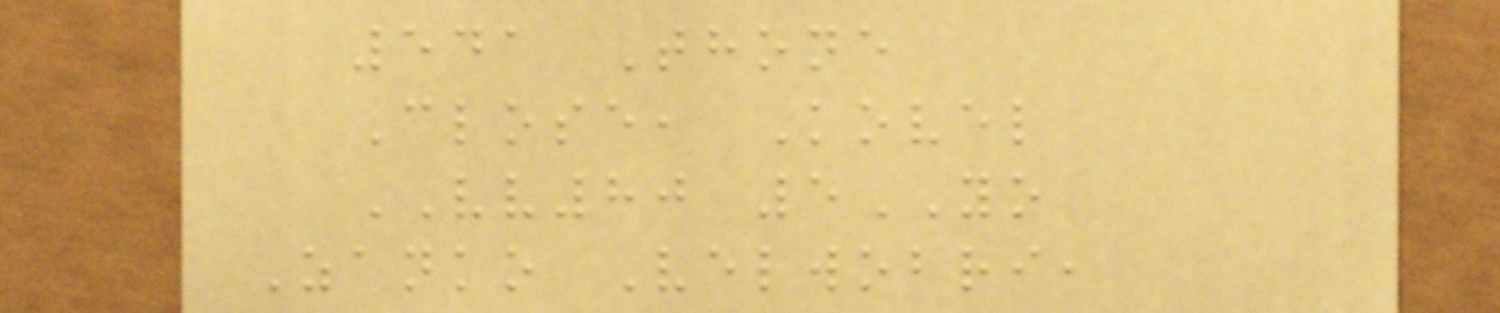541 Thone
Close, Kovel
VV80 5YO
Zanko Velwobri,
